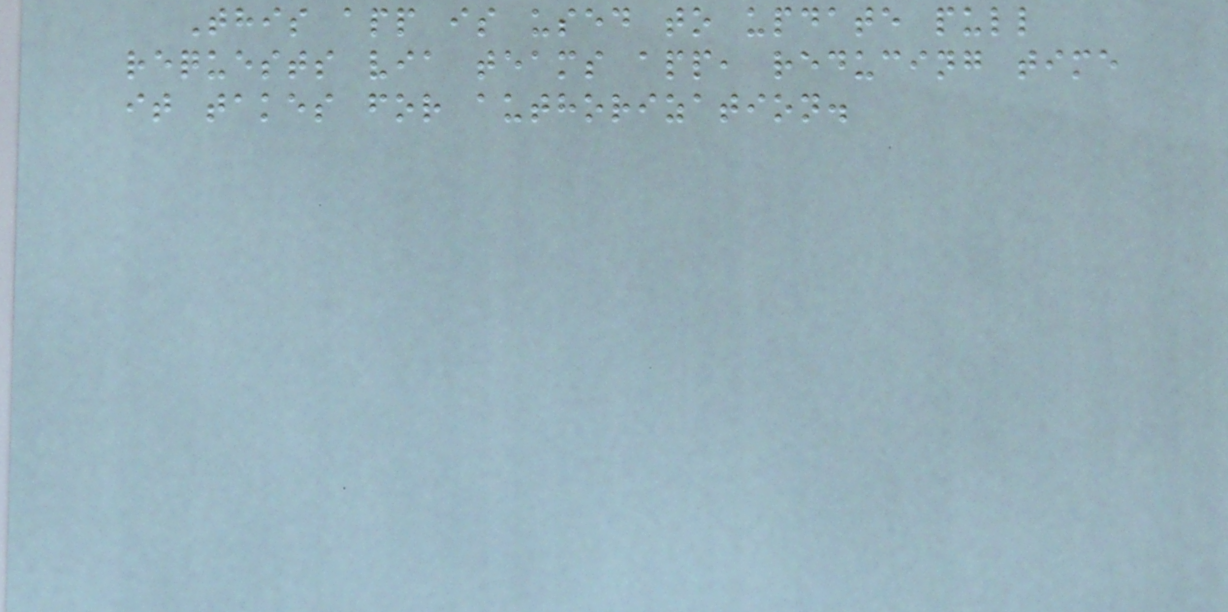This app is used to update pull
requests via teams app, reducing time
it takes for authorization.
